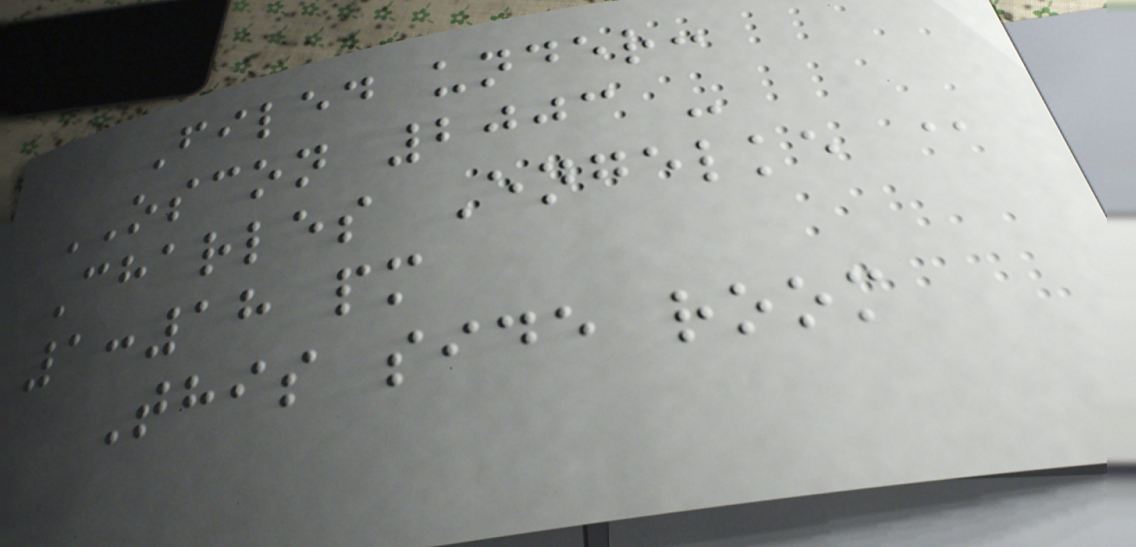Filed under:
OSCON 2003 -
Charles Engelke @
1:18 pm
This side room
